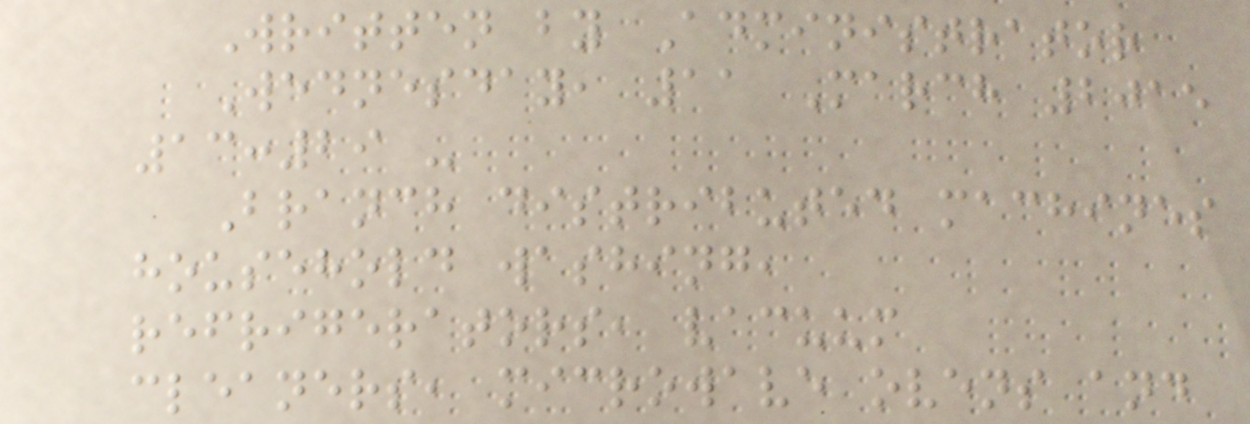Written by Administrator
Wednesday, 11 March 2015
13:29 -
Branch distributed machines
household washing,
refrigerators, vacuum
cleaners, microwave ovens and
